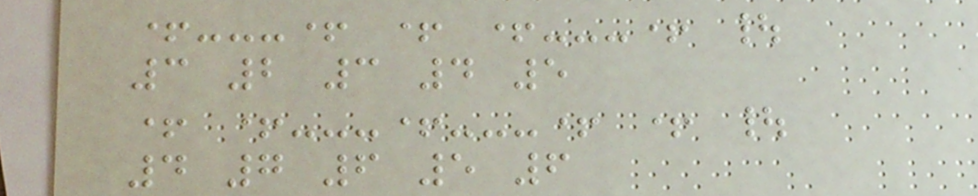+---+ + +---+ |
3 2 3 4 5
+ +---+---+ + |
4 7 6 5 6
